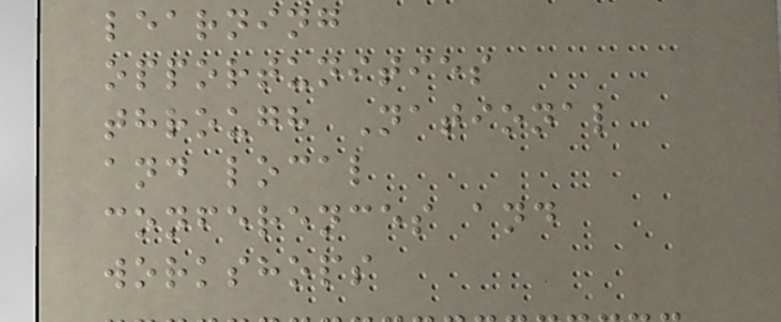learning
opportunities
through National
and local
conferences and
workshops
